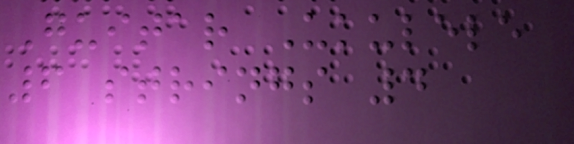Guitar Ukulele
6 strings 4
